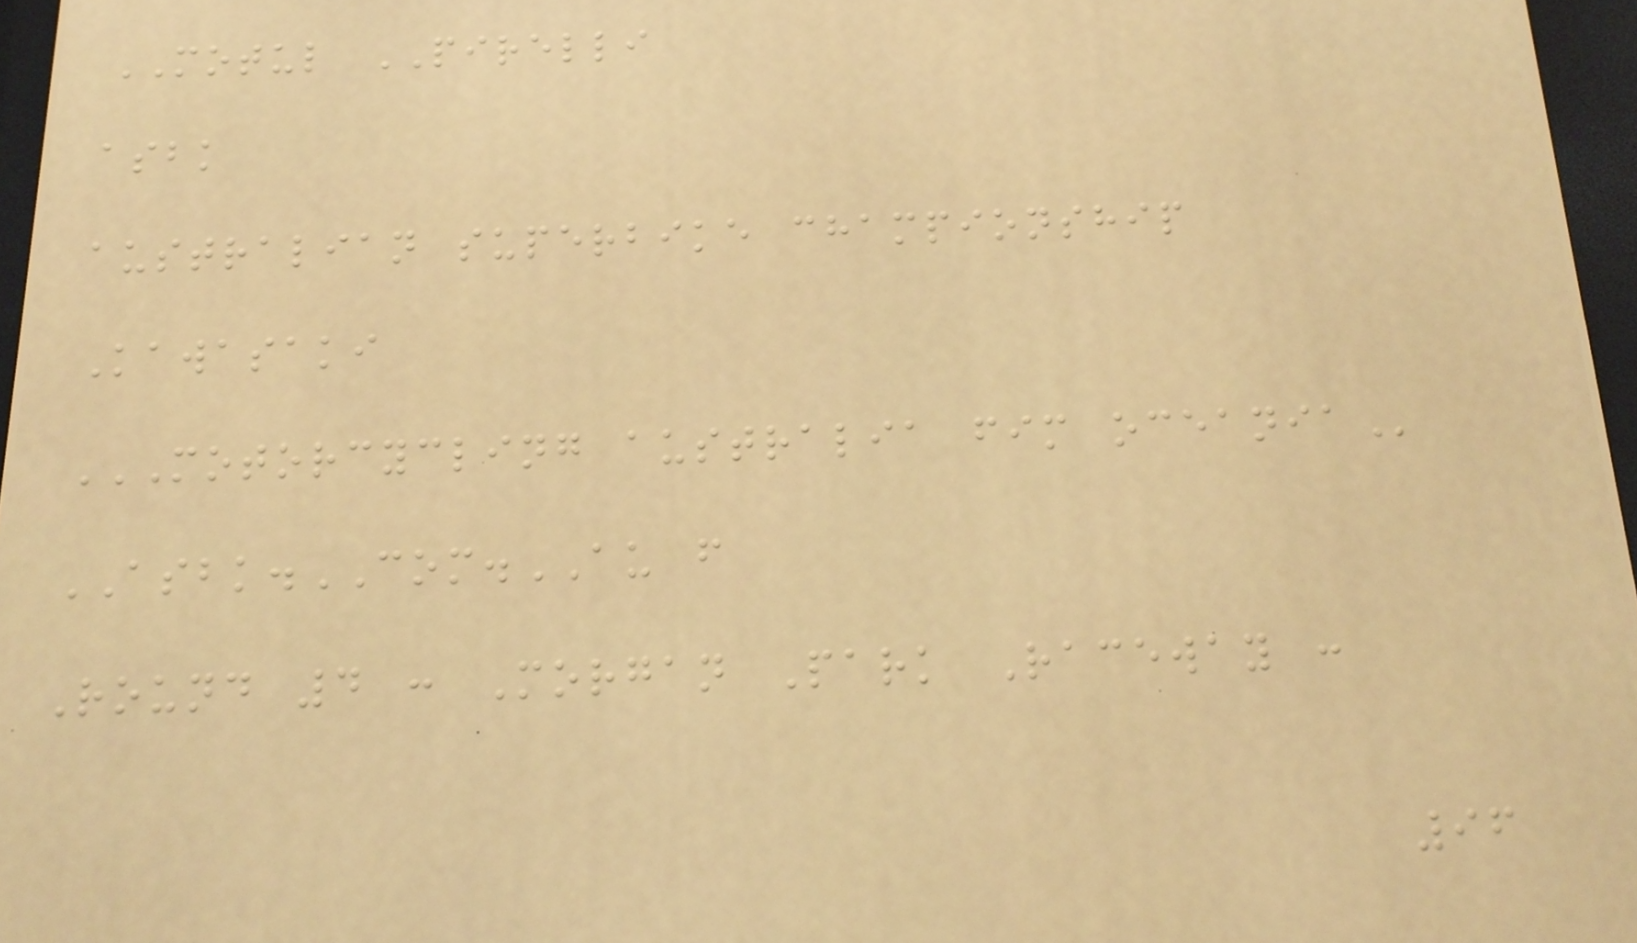MOTUL PIRELLI
asbk
australian superbike championship
Kawasaki
MOTORCYCLING AUSTRALIA FIM OCEANIA
ASBK.COM.AU f
Round 4 : Morgan Park Raceway :
96
